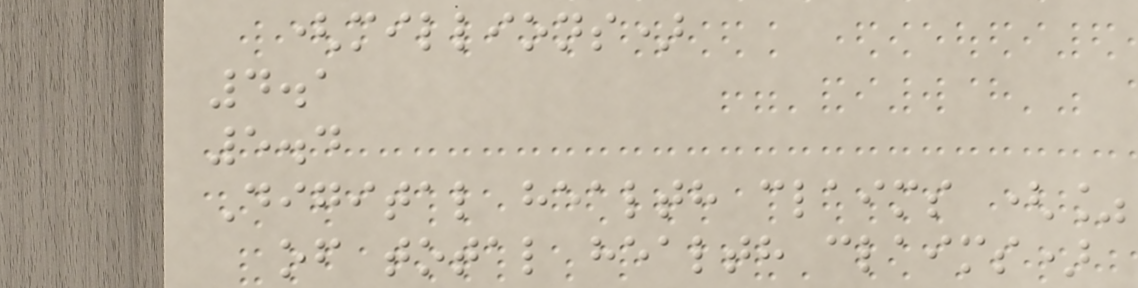(millions)
4.1
5.4
Digital health claims (%
of total health claims)
